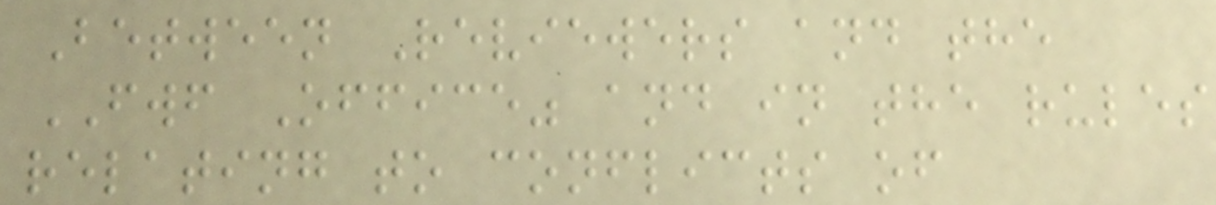Between Reviewers and the
FWF Office" and in the rules
relating to conflicts of
